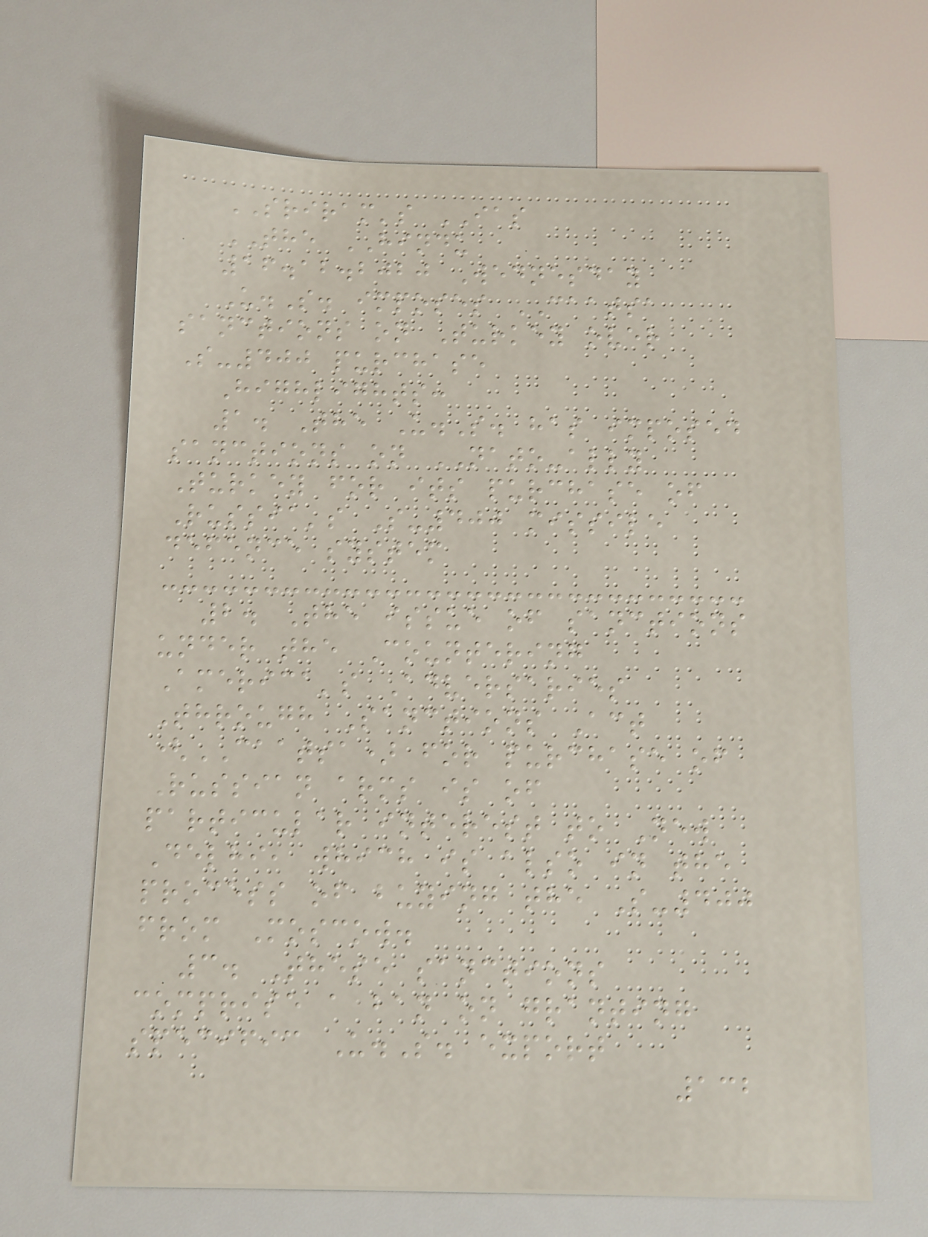SRIRAM's IAS
THE HINDU
16.12.2020 Wednesday
U.S. imposes CAATSA
sanctions on Turkey over
S-400 purchase
Highlights:
1. The U.S. has imposed
sanctions on NATO-ally
Turkey for its purchase of
Russia's S-400 missile
defence system
2. The issue of sanctions
under the Countering
America's Adversaries
Through Sanctions Act
(CAATSA) for purchase of
Russian arms is of
particular interest to New
Delhi, which is also in the
process of buying the S-400
from Moscow.
3. These sanctions
comprise a ban on granting
specific U.S. export
132
